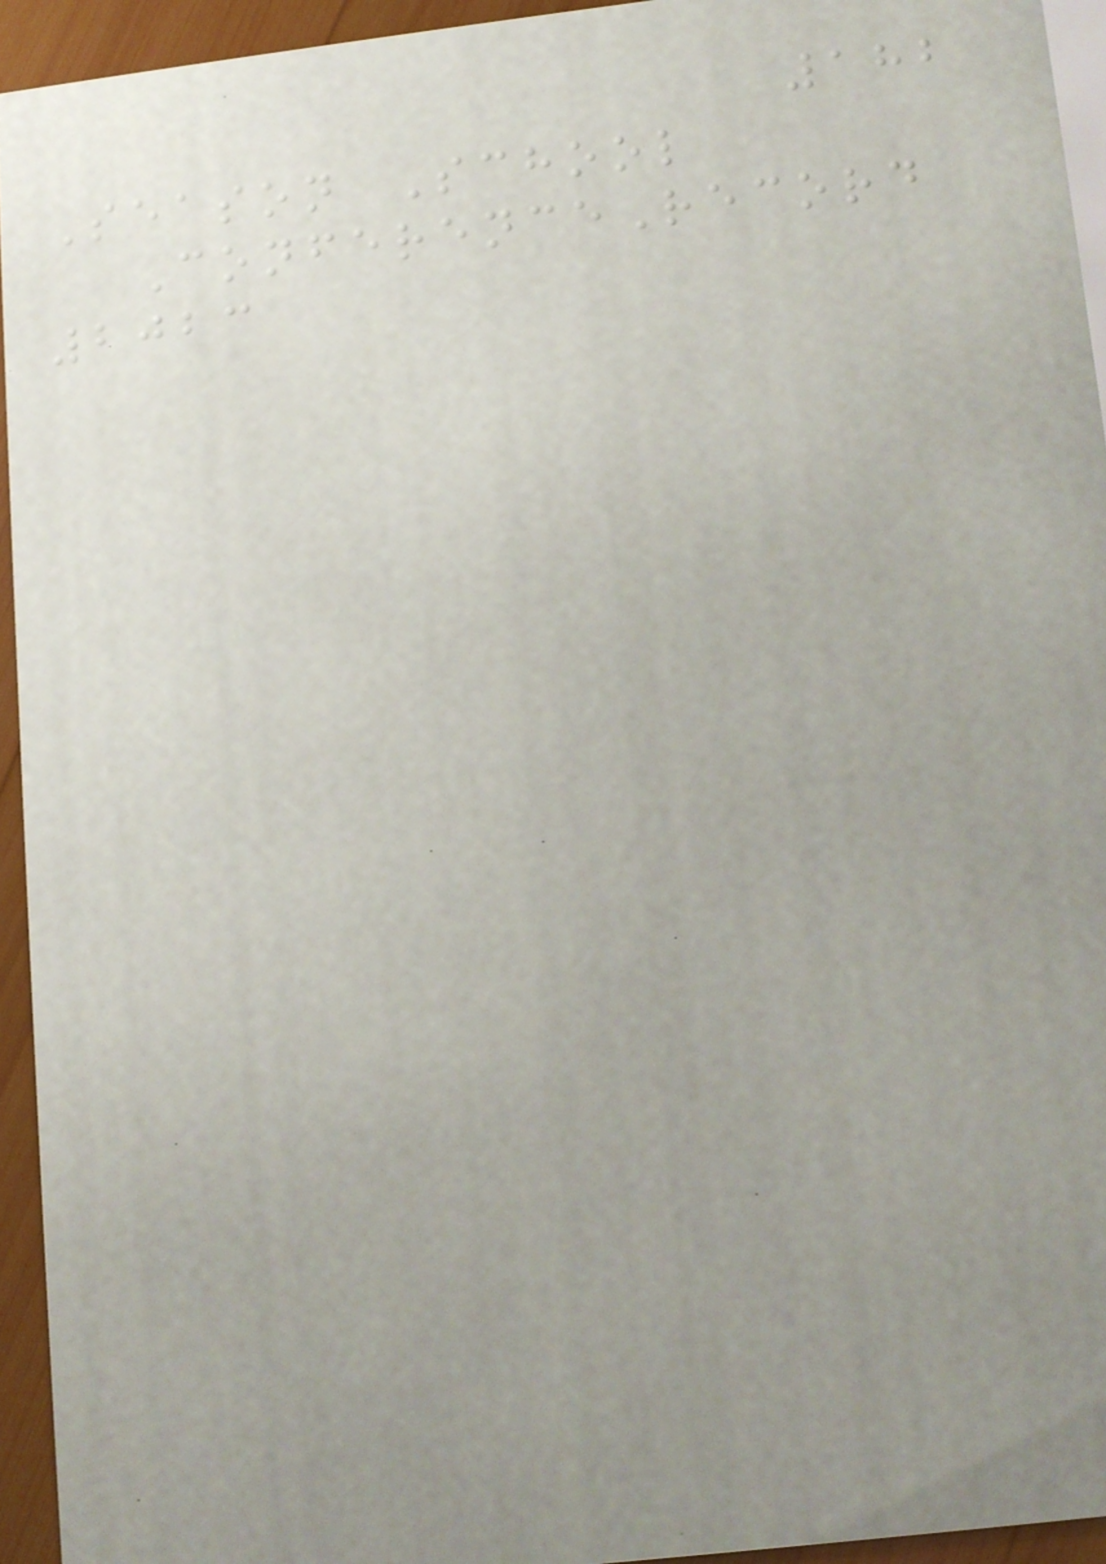182
Season School
ConferenceRecord
2023
